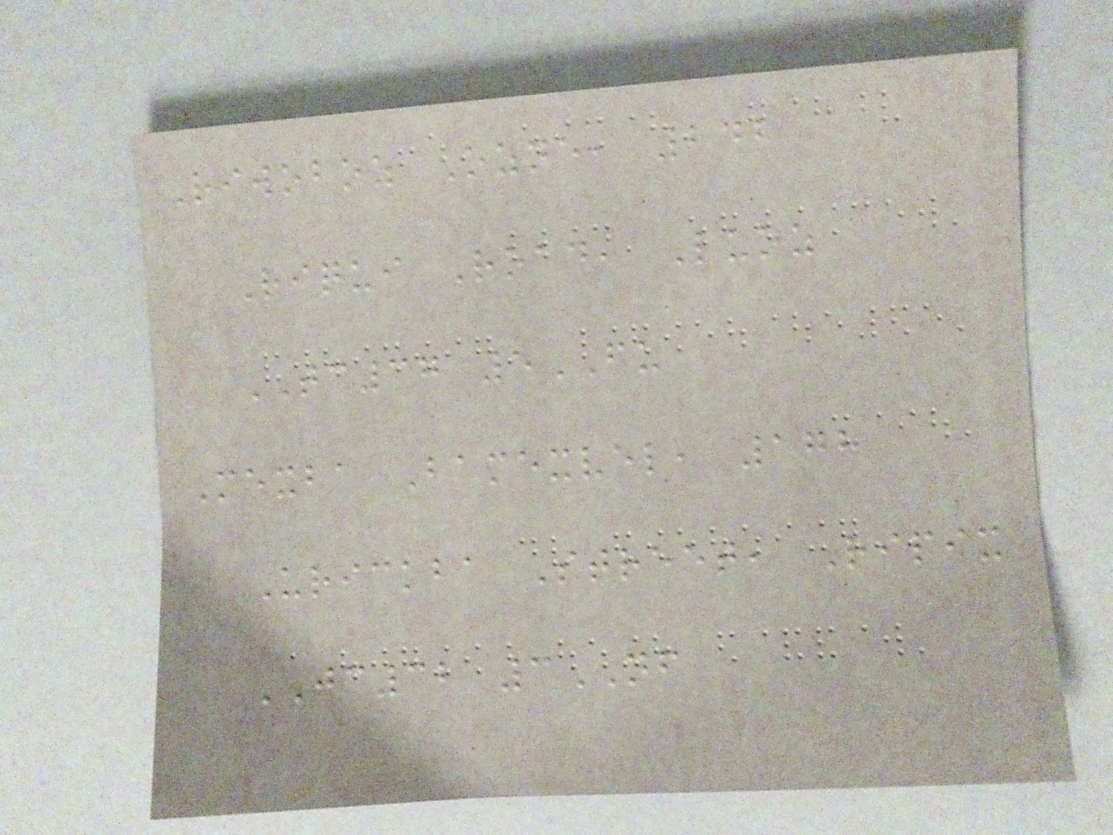Riwoboz Ozne, 242
Riqui Road, Luoz
TC37 5FU
Mexba Bamexvel, 178
Urickba Street, Ripix
JC32 3NF
